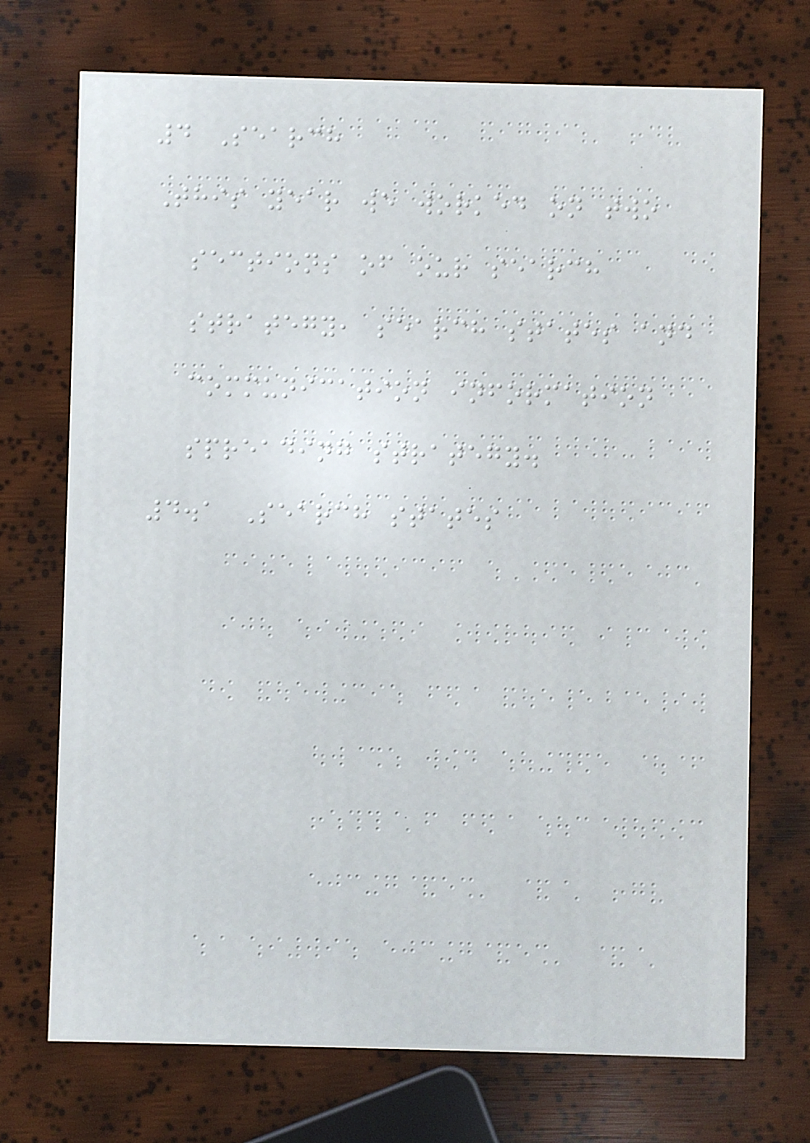4 Search
This year we worked on two
sections of our search
strategy, search states and
communication information
spreading strategy.
4.1 Search states
